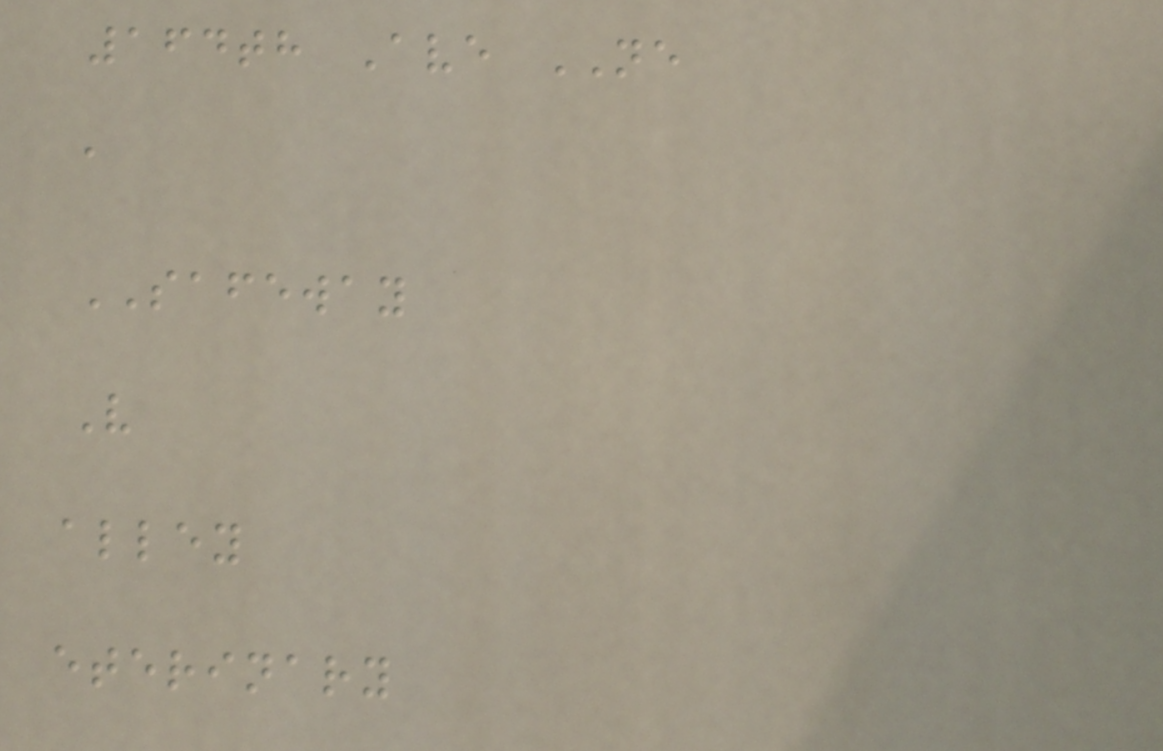164th Ave NE
a
SAFEWAY
V
alley
eterinary
